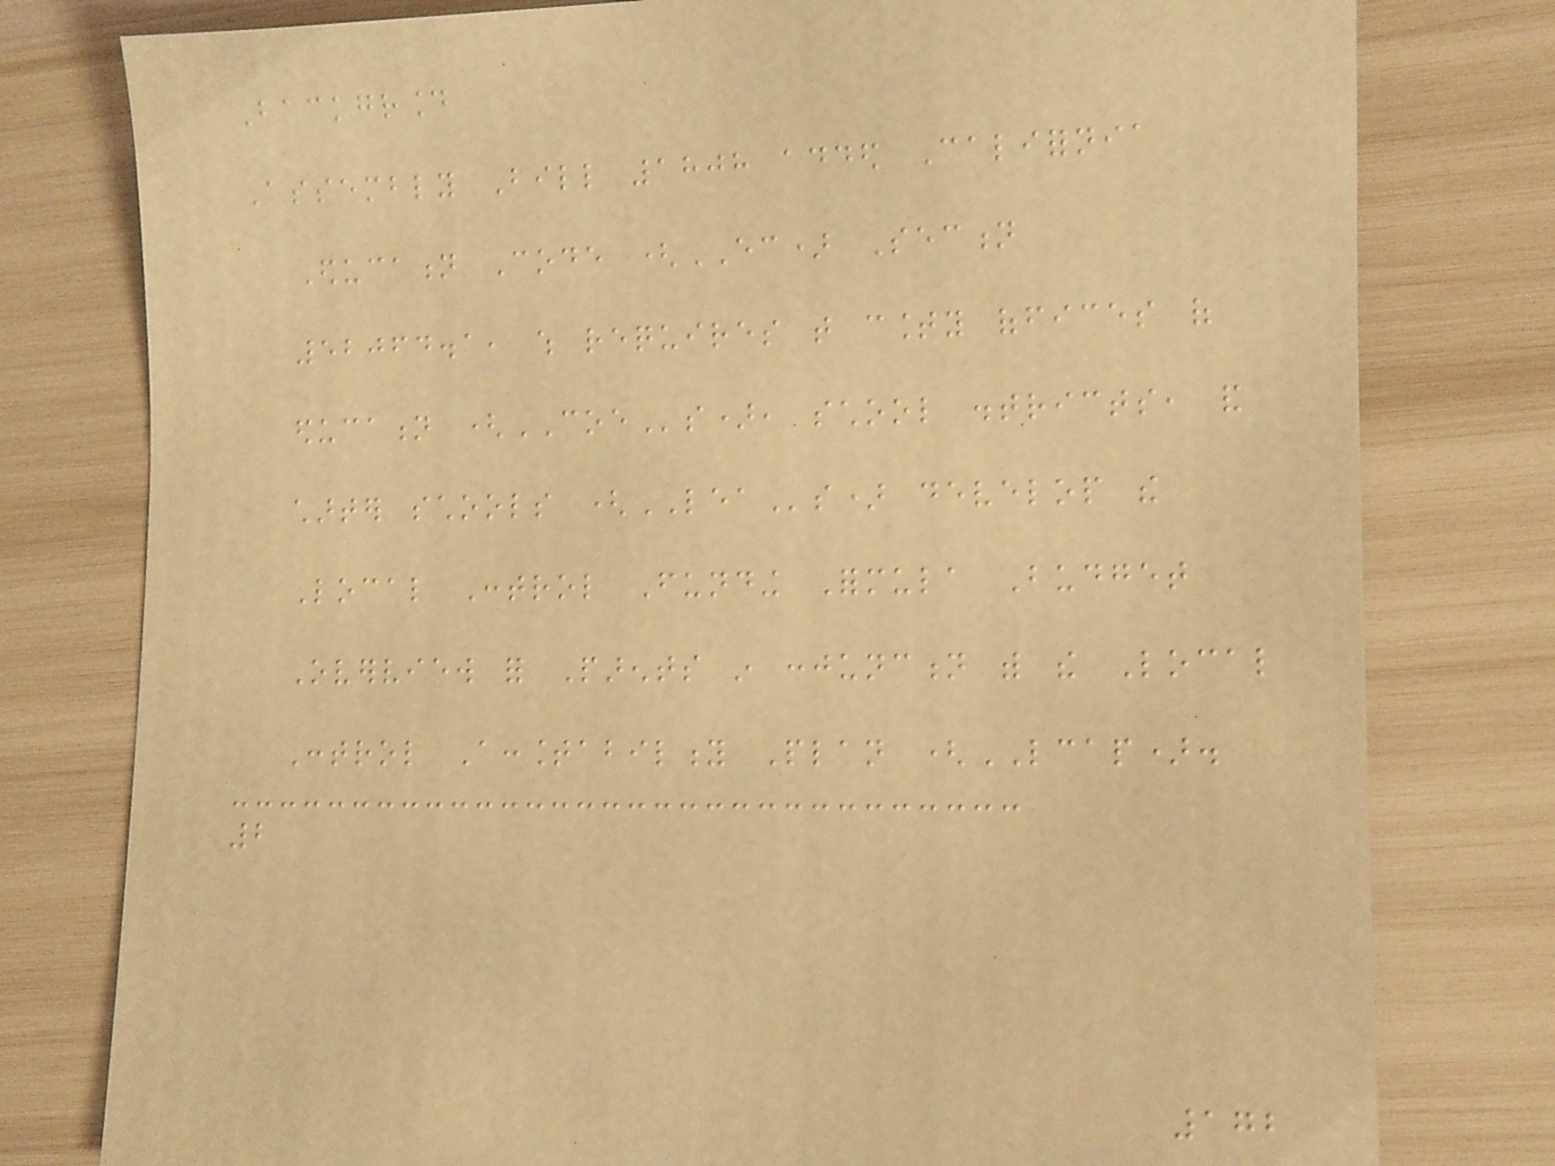Background
Assembly Bill 1808 added California
Education Code (EC) Section
52064.1, which requires that county offices of
education (COEs), school districts, and
charter schools (LEAs) develop the
Local Control Funding Formula Budget
Overview for Parents in conjunction with the Local
Control Accountability Plan (LCAP).
2
172
